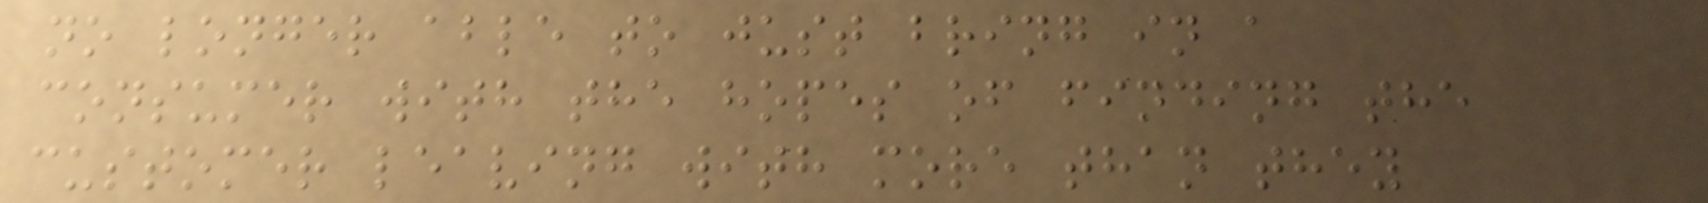no longer able to just bring in a
consumer with the hopes of finding the
customer leaving with more than they
